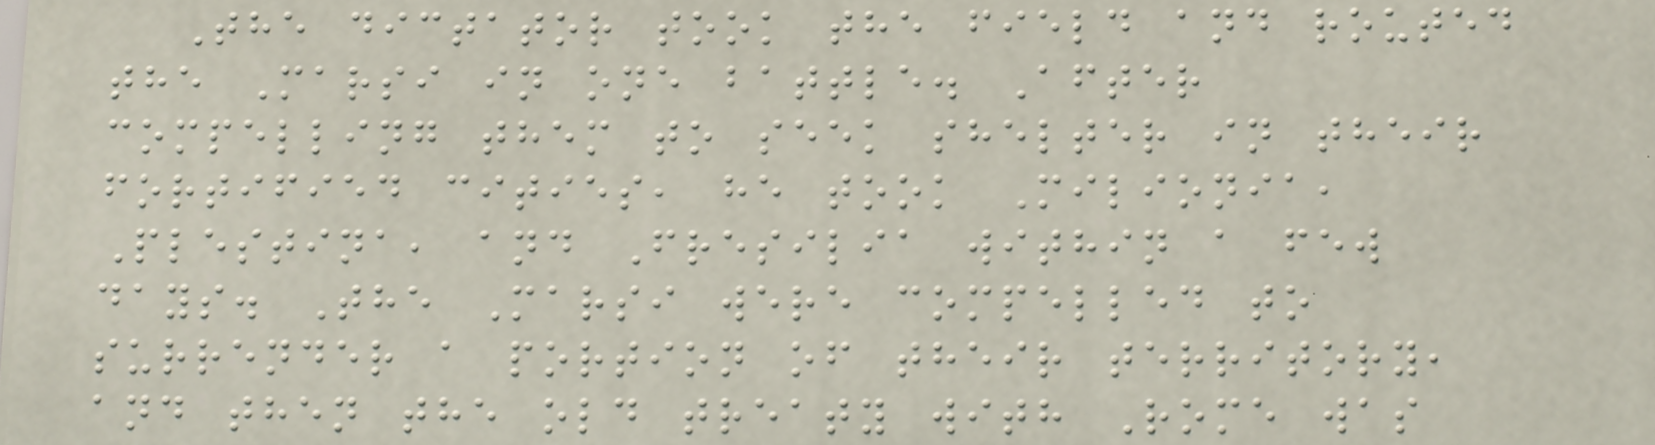The dictator took the field and routed
the Marsi in one battle. After
compelling them to seek shelter in their
fortified cities, he took Milionia,
Plestina, and Fresilia within a few
days. The Marsi were compelled to
surrender a portion of their territory,
and then the old treaty with Rome was
